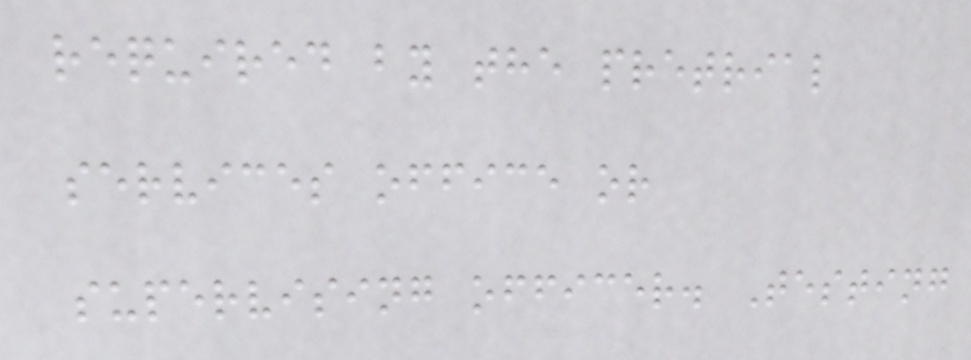required by the pretrial
services office or
supervising officer. Testing
